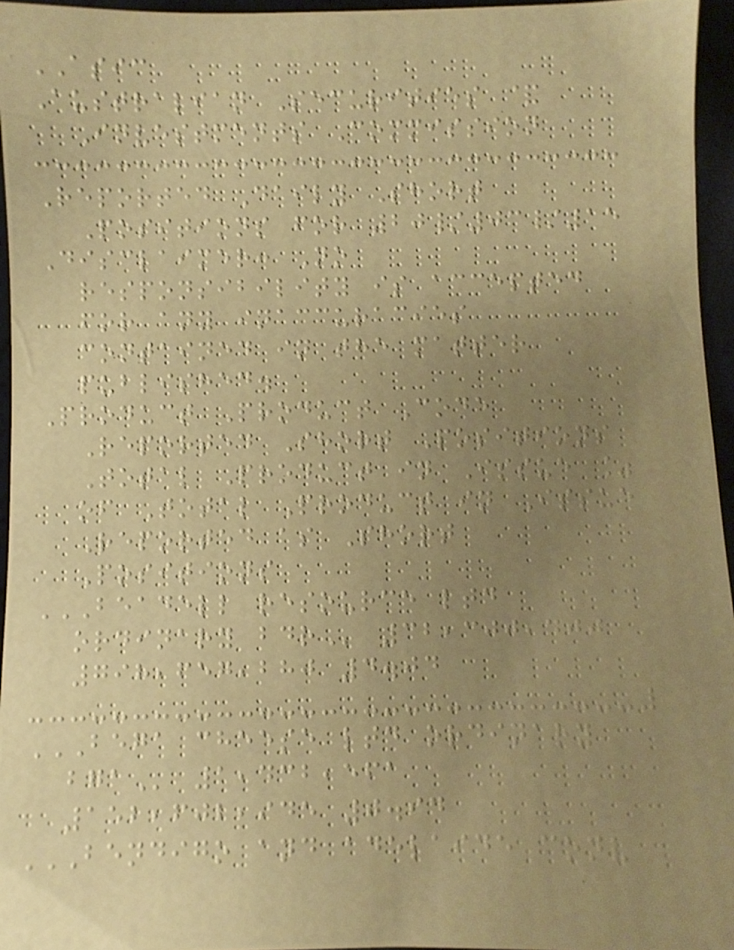ASIC
Australian Securities &
Investments Commission
Reported Daily Short
Positions for 20/03/15
Disclaimer: No
responsibility is accepted
for any inaccuracies
contained in the matter
published.
Product Product Code
Reported Short Positions
Total Product in Issue %
of Total Product in Issue
Reported as Short
Positions
BEADELL RESOURCE LTD
ORDINARY BDR 32,300,400
798,657,280 4.04
BEGA CHEESE LTD ORDINARY
BGA 1,432,561
152,602,945 0.94
BENDIGO AND ADELAIDE CONV
